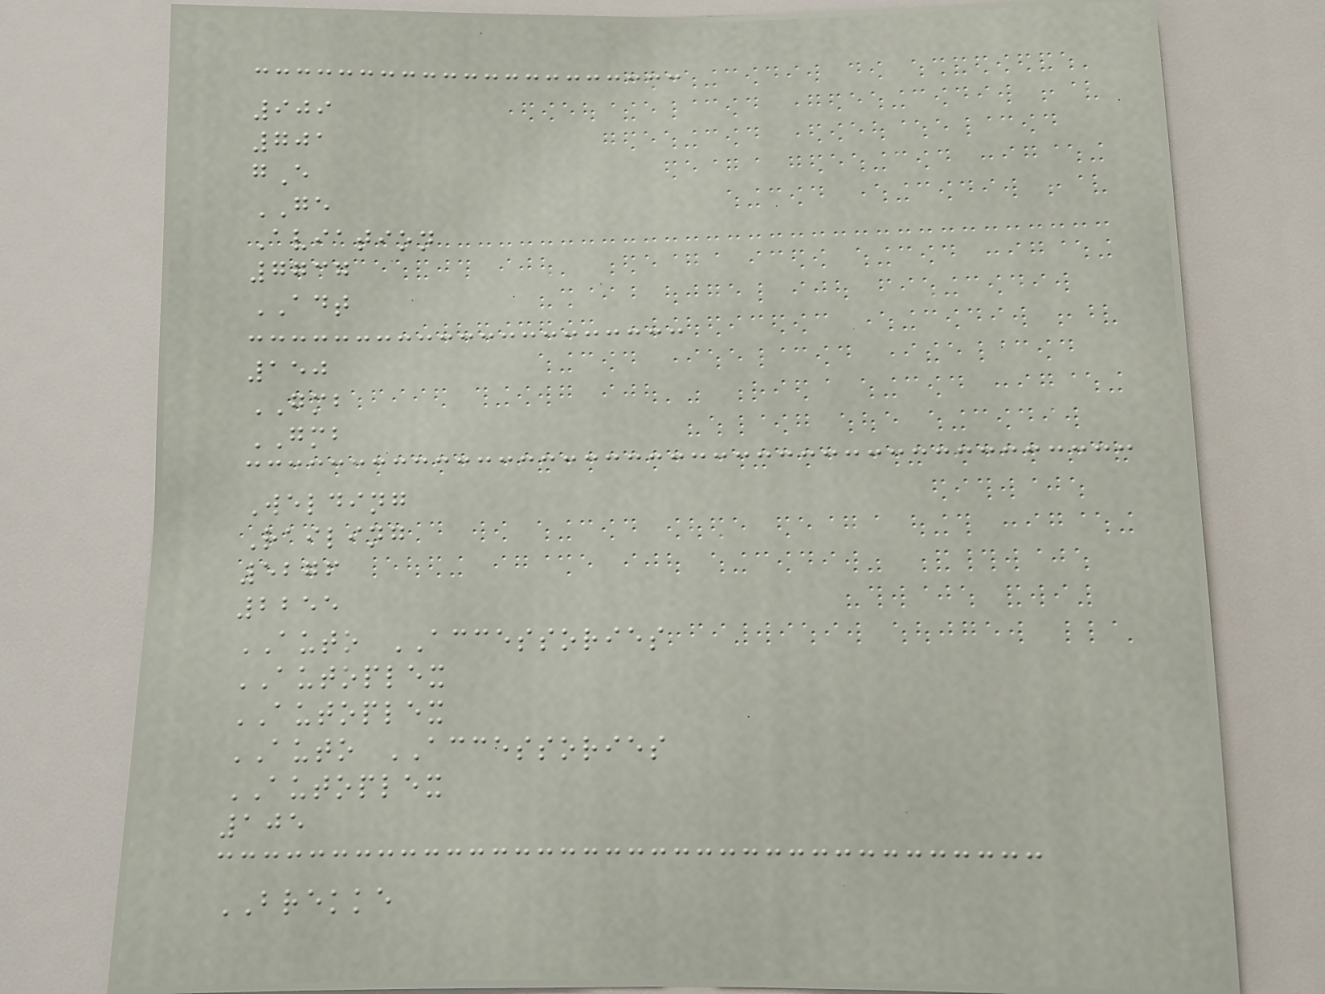909
701
gE
GE
Aviation
7737
ADT
150
GMB
GMB
Welding
Railing
5276
2255
AUTO ACCESSORIES
AUTOPLEX
AUTOPLEX
AUTO ACCESSORIES
AUTOPLEX
105
BREKKE
